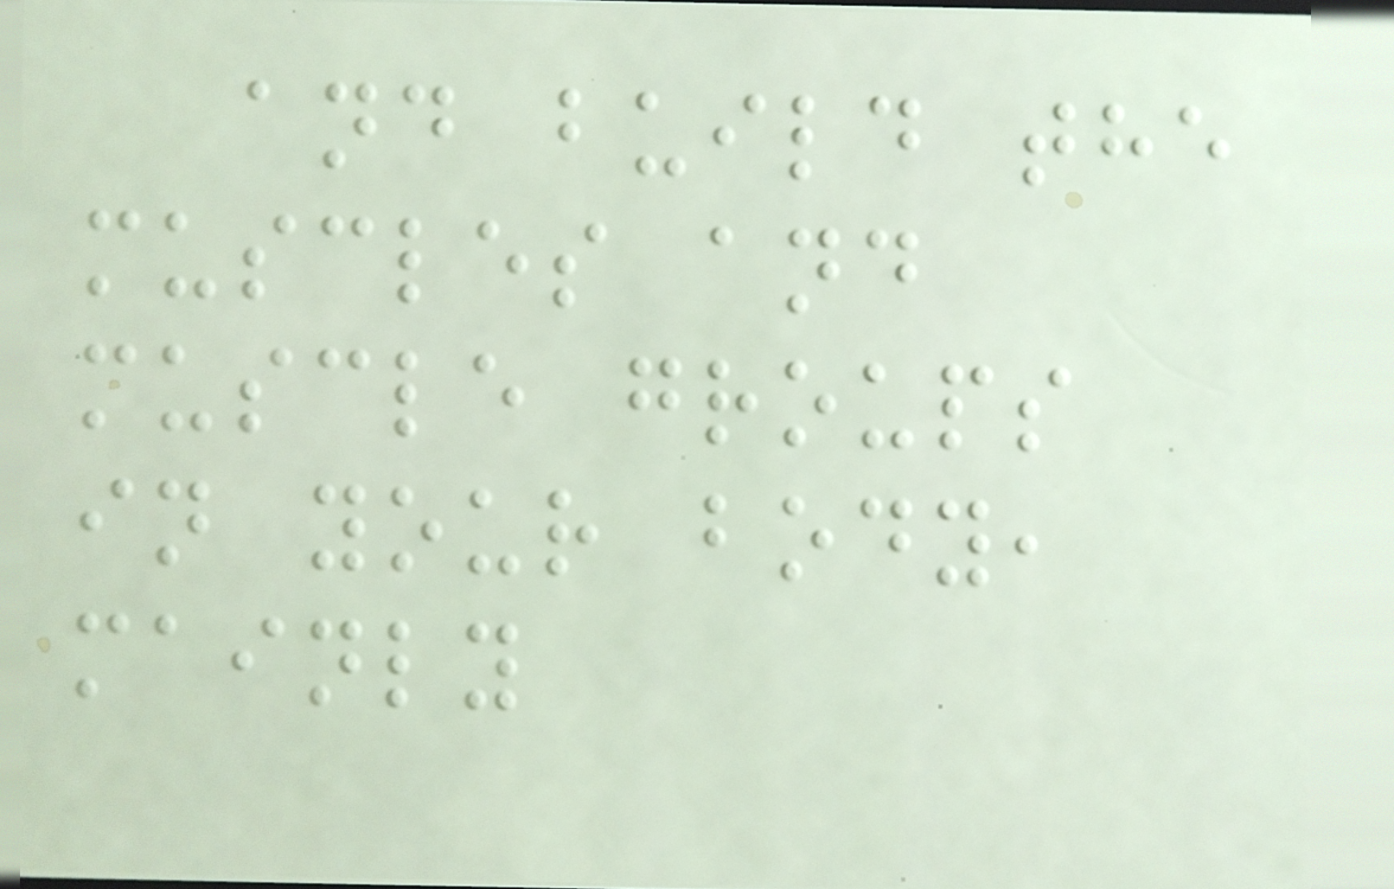and build the
muscles and
muscle groups
in your body,
mainly
